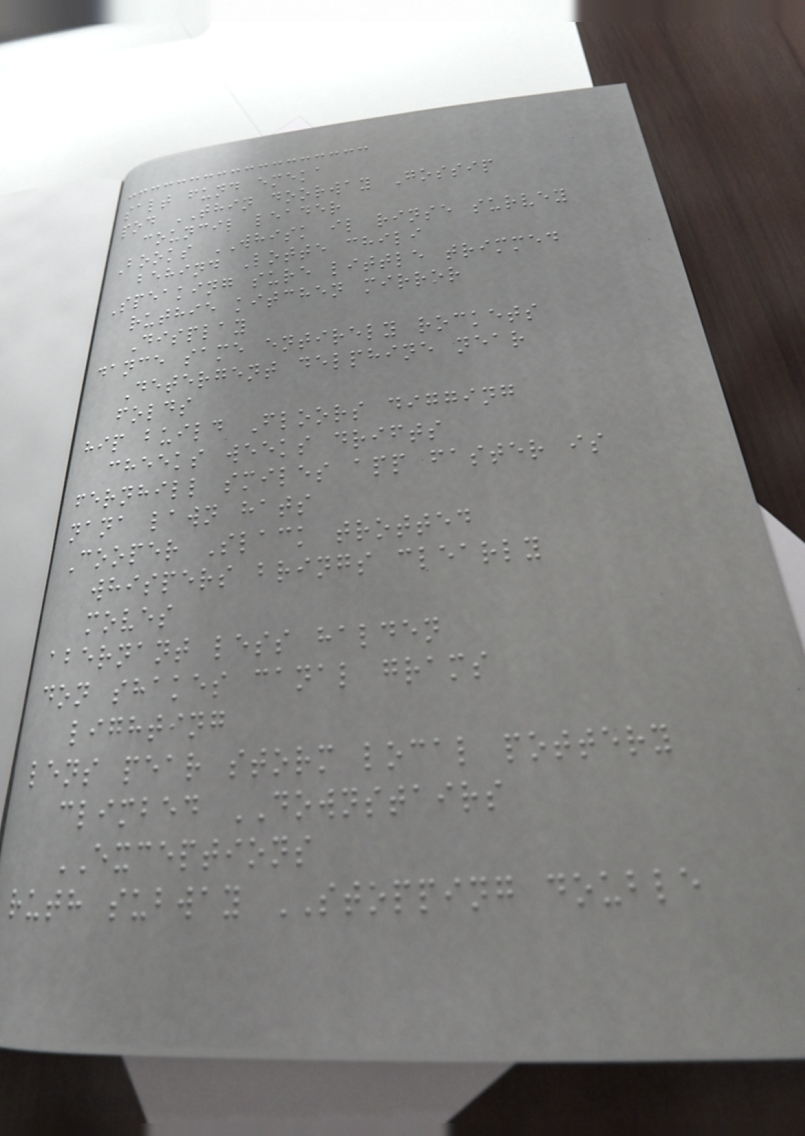salt fund emeka
pod THIN doorway Gossip
council leader
Books WHISK il rinse survey
behind Lotte chili
Speaking sure little trimmed
ruthie kitchen mirror
Display
dance same entirely rockets
Detergent delphine near
folds
hip build Floors digging
cheeks weeks drifts
fernhill smiles app faster is
nana lawn hats
Cooper Slack trotted
whispers brings clearly
moves
abernant less halden
don shakes canal grams
lighting
lens pear storm local pottery
climbed DOWNSTAIRS
EXCEPTIONS
ruth subway STOPPING double
